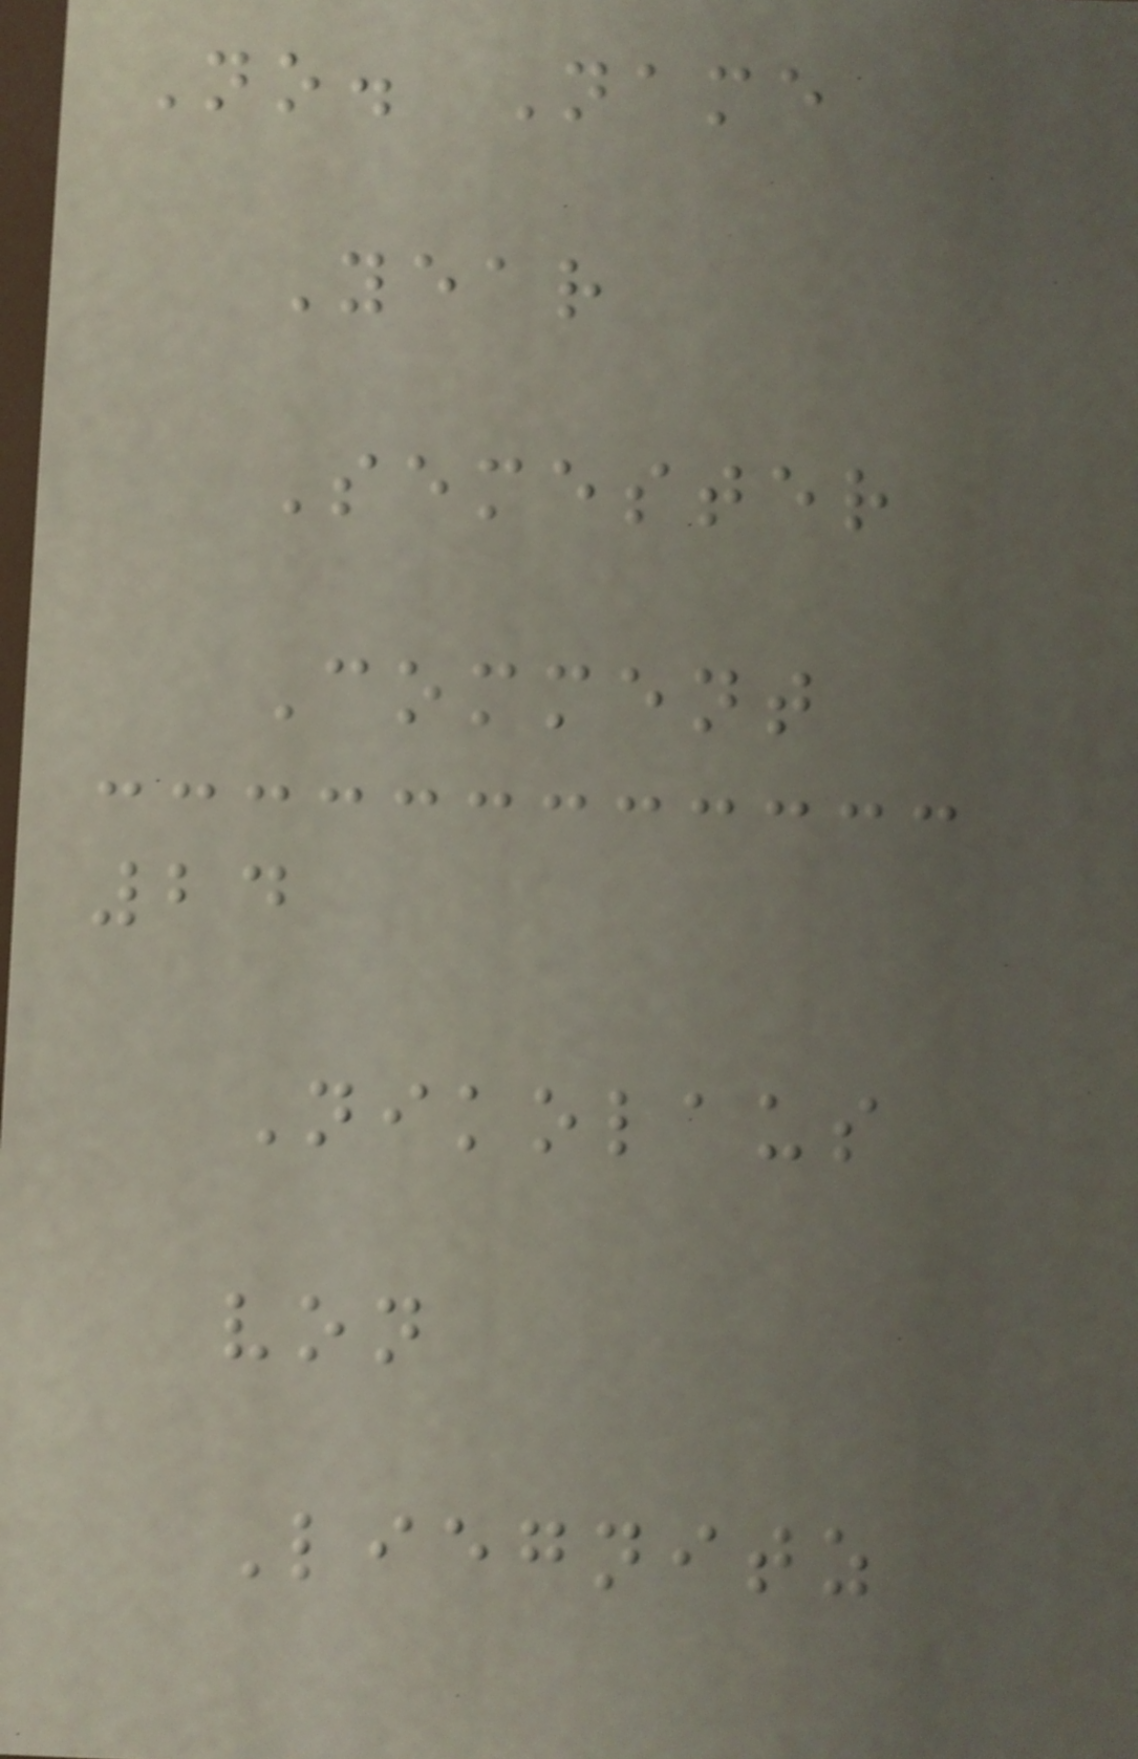No. Name
Year
Semester
Comment
24
Nikolaus
von
Liegnitz
